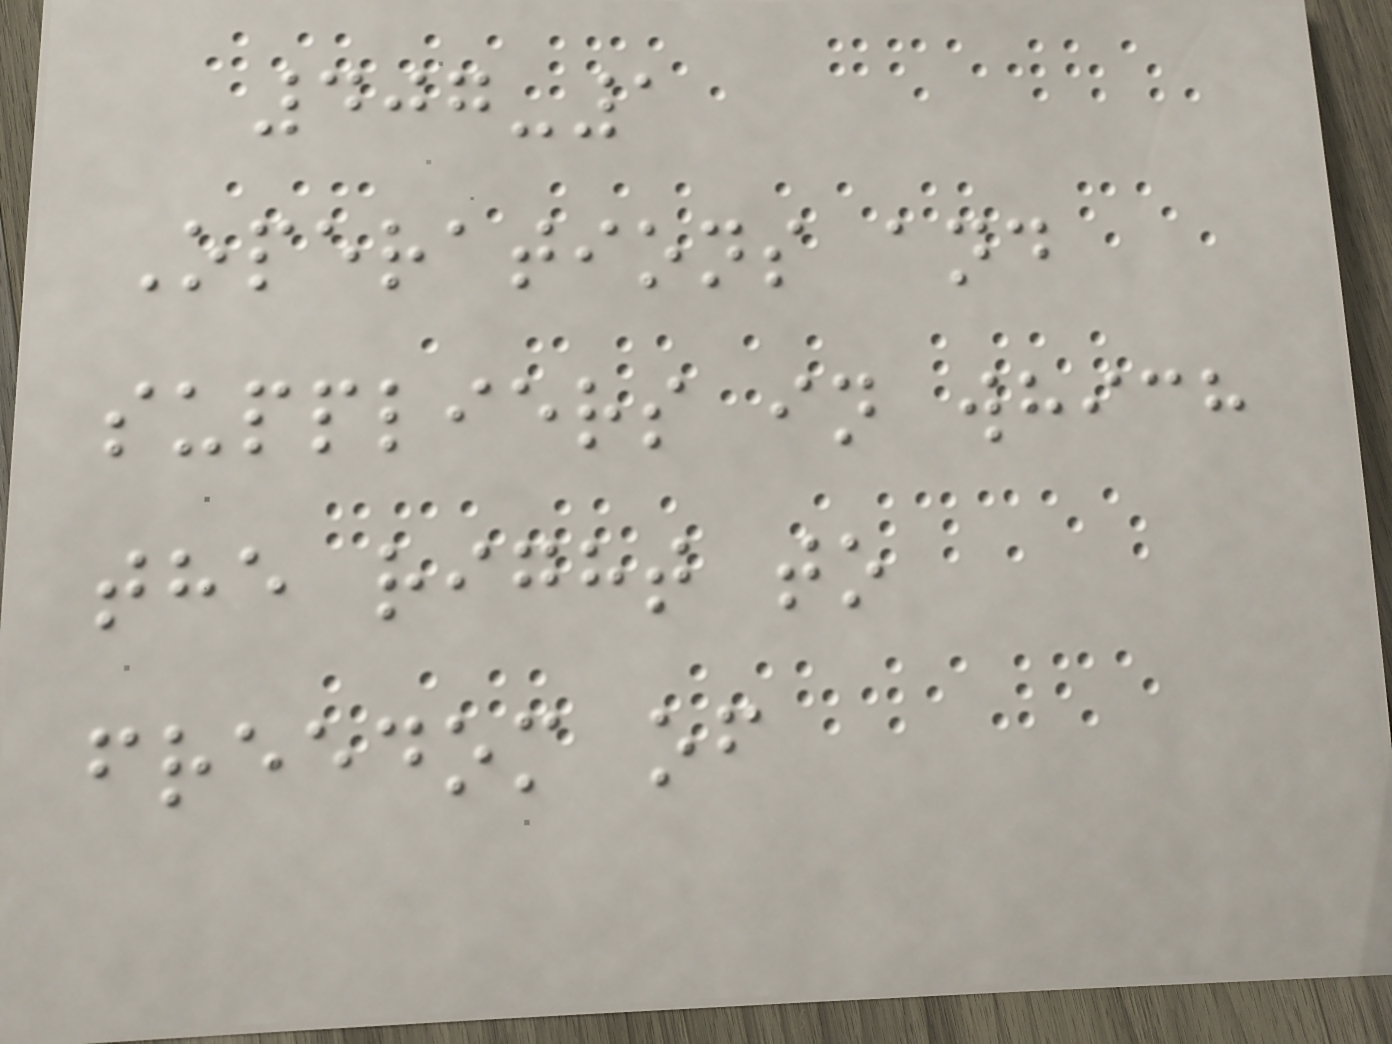407-1
Operations and
suppliers in which
the right to
freedom of
